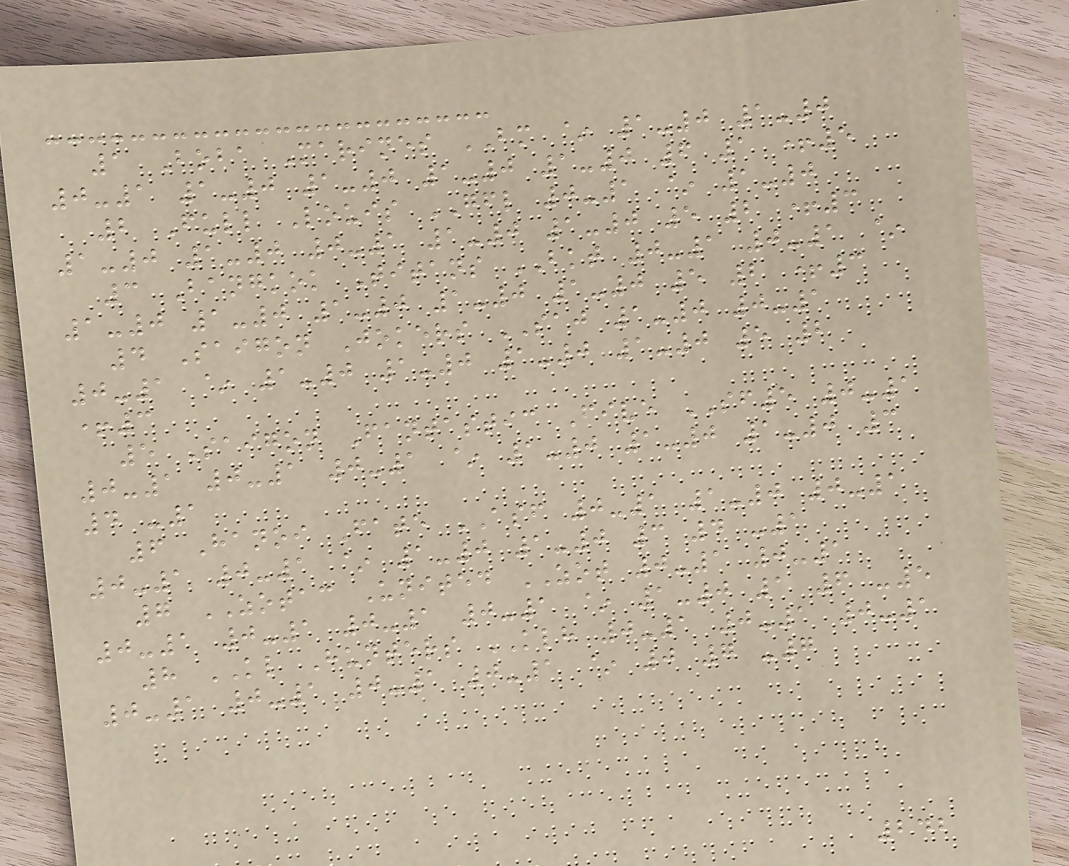1 Boba Marines BM ~ 1-0 1-0
0-1 1-0 1-0 1-0 1-0 6 1 +5
2 Full Louis GFL 0-1 ~ 1-0
1-0 1-0 0-1 1-0 1-0 5 2 +3
3 Bangkok Titans BKT 0-1 0-1 ~
1-0 1-0 1-0 1-0 1-0 5 2 +3
4 Saigon Jokers SAJ 1-0 0-1
0-1 ~ 1-0 1-0 1-0 1-0 5 2
+3
5 Saigon Fantastic Five SF5 0-1
0-1 0-1 0-1 ~ 1-0 1-0 1-0 3
4 -1
6 Hanoi Fate ASF 0-1 1-0 0-1
0-1 0-1 ~ 1-0 1-0 3 4 -1
7 ZOTAC United ZOT 0-1 0-1
0-1 0-1 0-1 0-1 ~ 1-0 1 6 -5
8 KL Hunters KLH 0-1 0-1 0-1
0-1 0-1 0-1 0-1 ~ 0 7 -7
242
